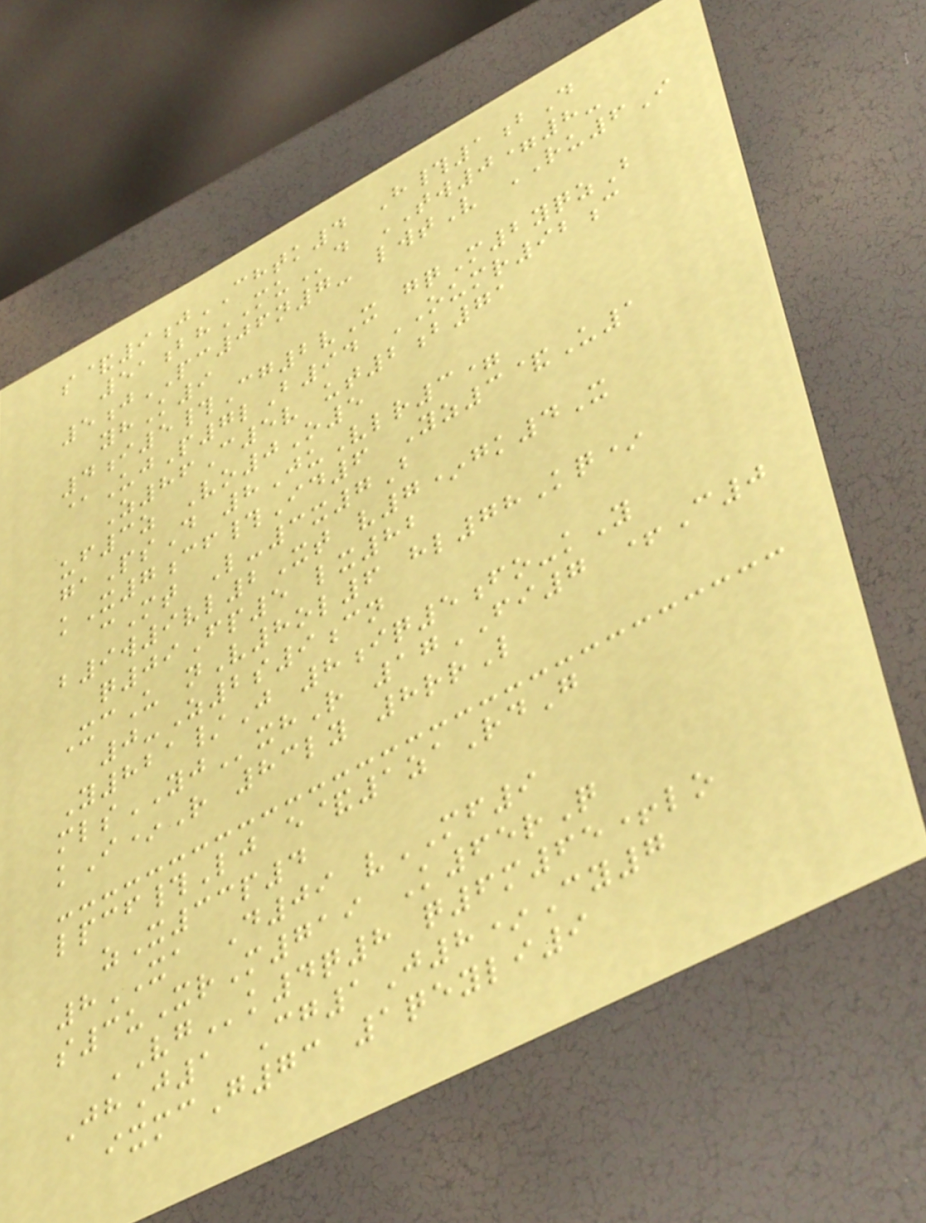s&9jCHTK4 H#1bD
51bhMUd TW0=8-
5jPC06n7- lwtV RU6I
yhK9
4i5#Cg2vX gqM2yqzB
@UjP7lB94 OUMR92c
Z86C5v ut2b71
uf3z Vo0O5
gaPsD 8JuVlr3=
kX7cf#Id6 Yz3&U1
cMt L-3x7B
b9w9vl2Xt v7*gk4X
q09Fp5 lx82
XcU nV8ol6 hl78Kq*
0-Z2s9cn
Y821/J 8iq5fo-kY
mlsYJxhR 17FI7 +C0
kI*R 83ly 8rrL
lpcf#Lj e&1zaRdG
zX33p4
8XA D09 vMF9
s3uXrM719 K65rQ
VGk4q8 q6m65+lo
JhJ1 Cg1J8*Cy7
ixmcG73 1qeyli9
